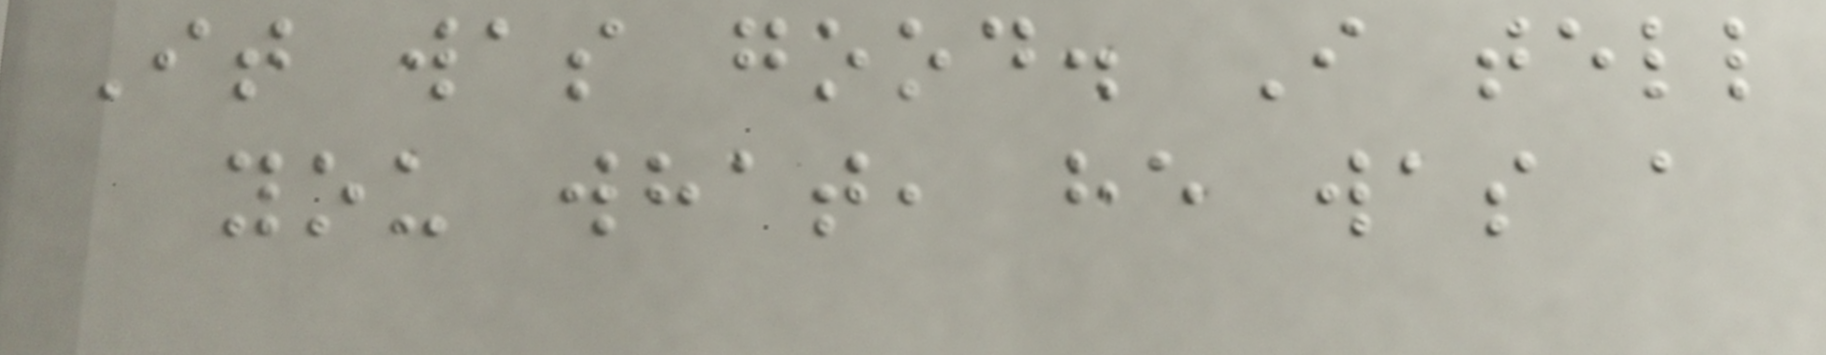It was good. I tell
you what, he was a
